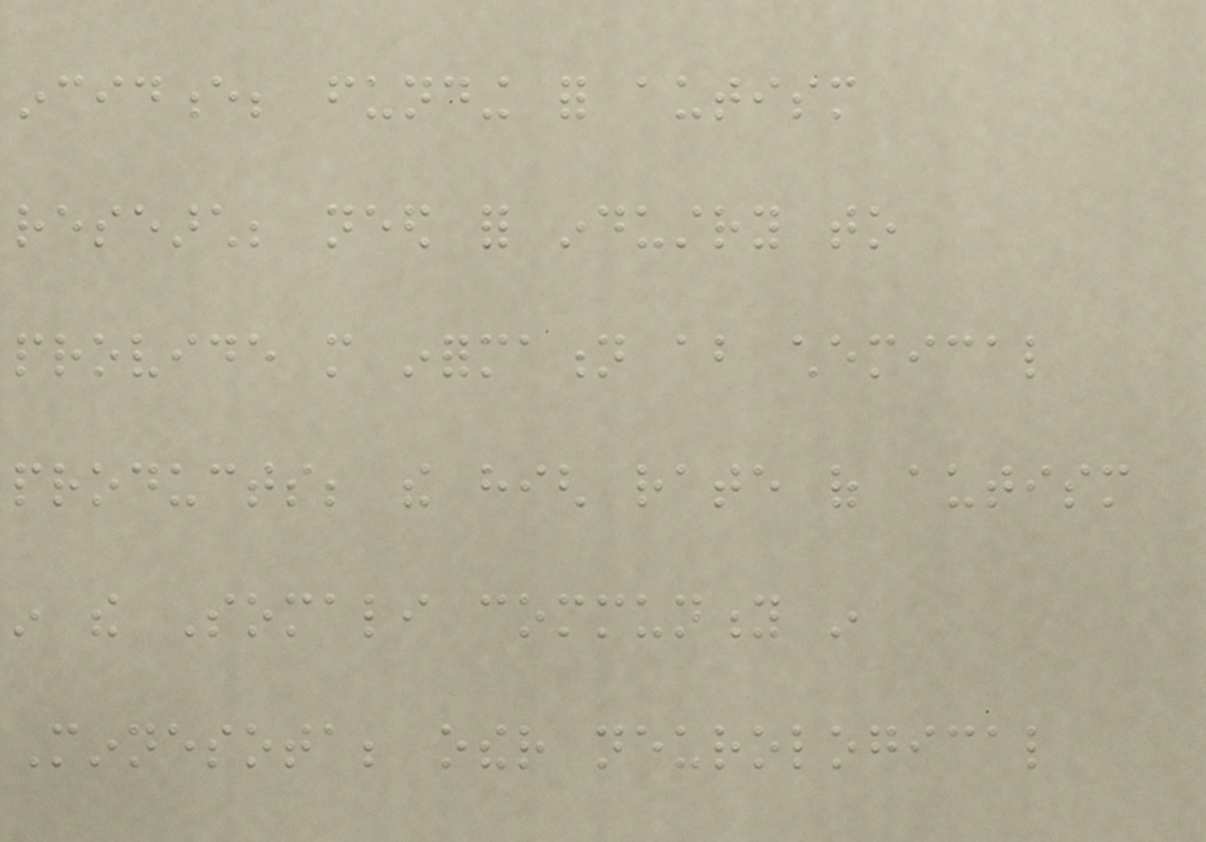incidence; funding for autism
research; need for industry to
provide more information about chemical
products; the high rate of autism
in the Somali community in
Minnesota; other neurological
